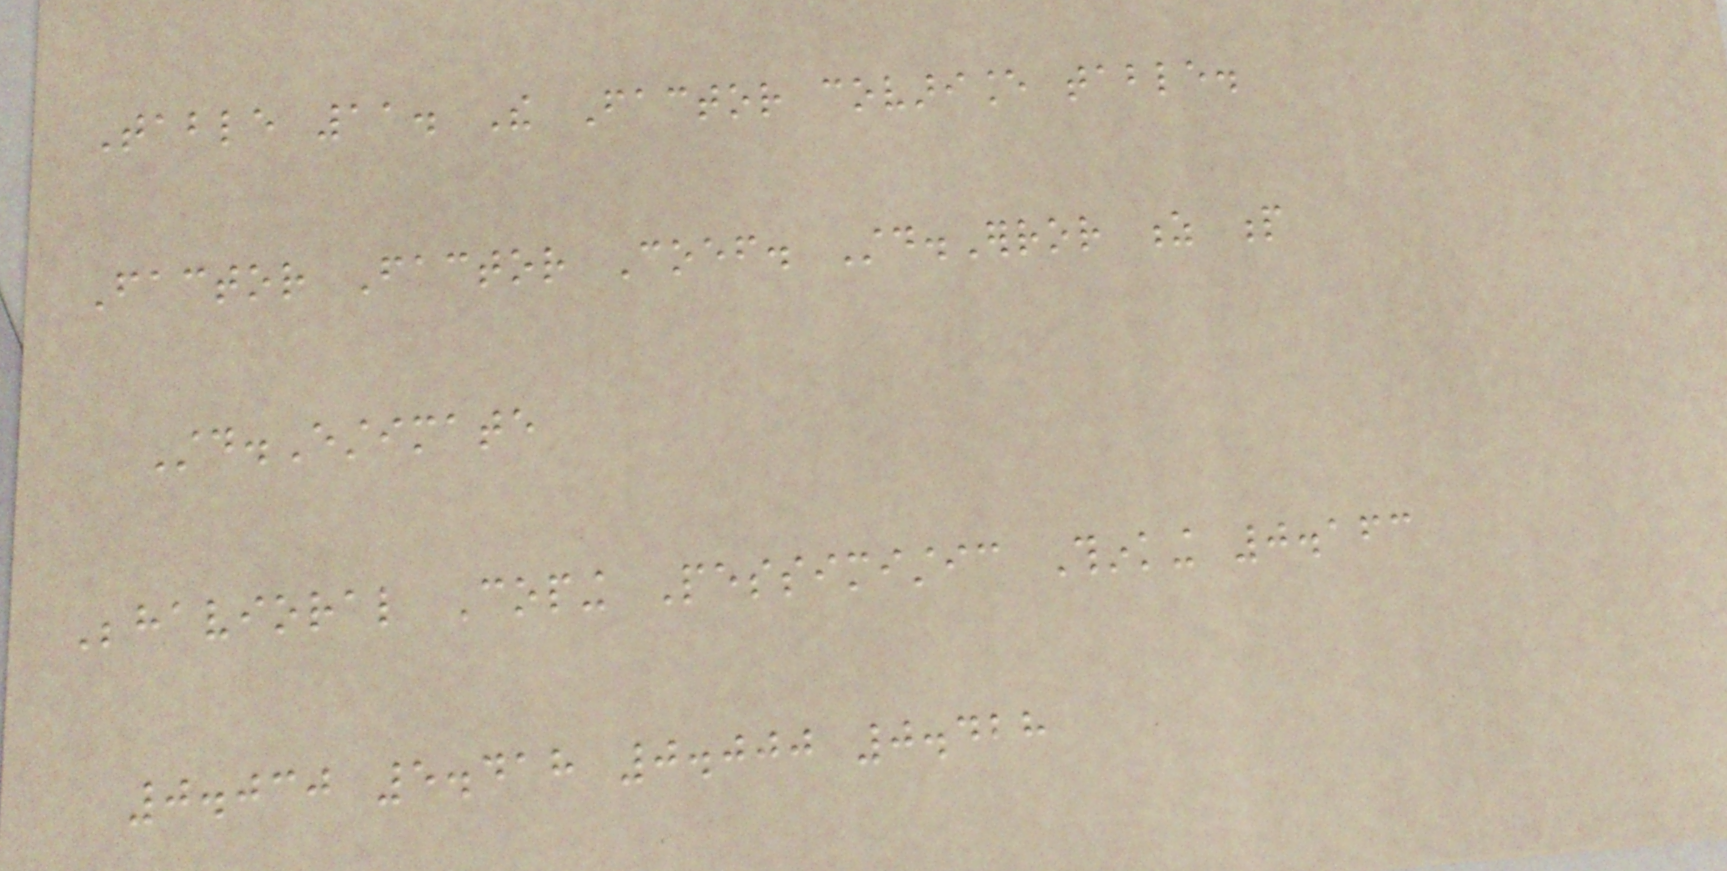Table 11. The Factor covariance table.
Factor Factor Coef. Std.Error z p
Std.Estimate
Behavioral Coping Pessimistic Thinking 0.163
0.030 5.418 0.000 0.428
